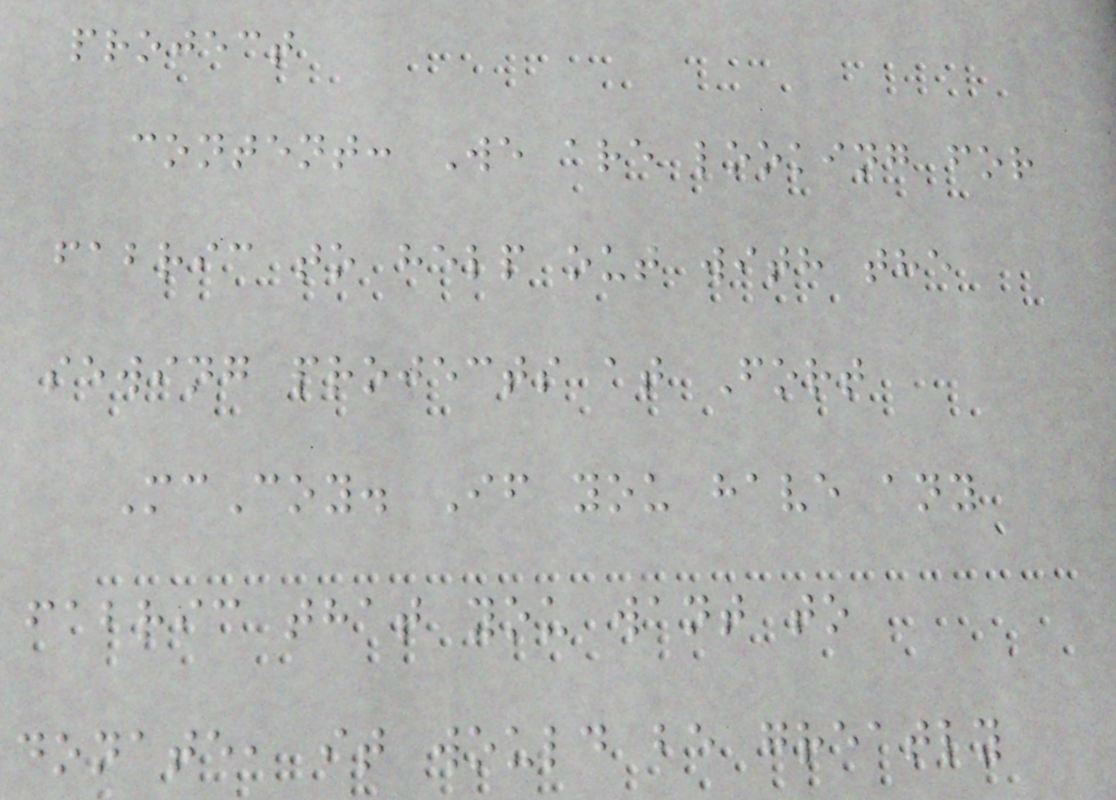project
content: We are looking for
fabric to help out with the
sewing projects at Fort
McCoy. If you have any
fabric that you want to
donate, it would be greatly
